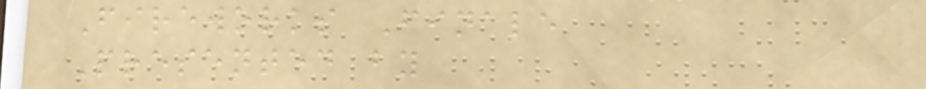Fireworks Finale
Presented by
